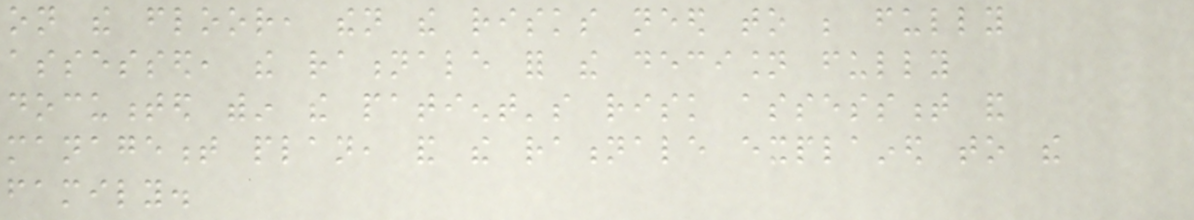on the floor, then the risks need to be fully
assessed, the rationale for the decision fully
documented within the patient's risk assessment and
management plan, and the rationale explained to the
family.
